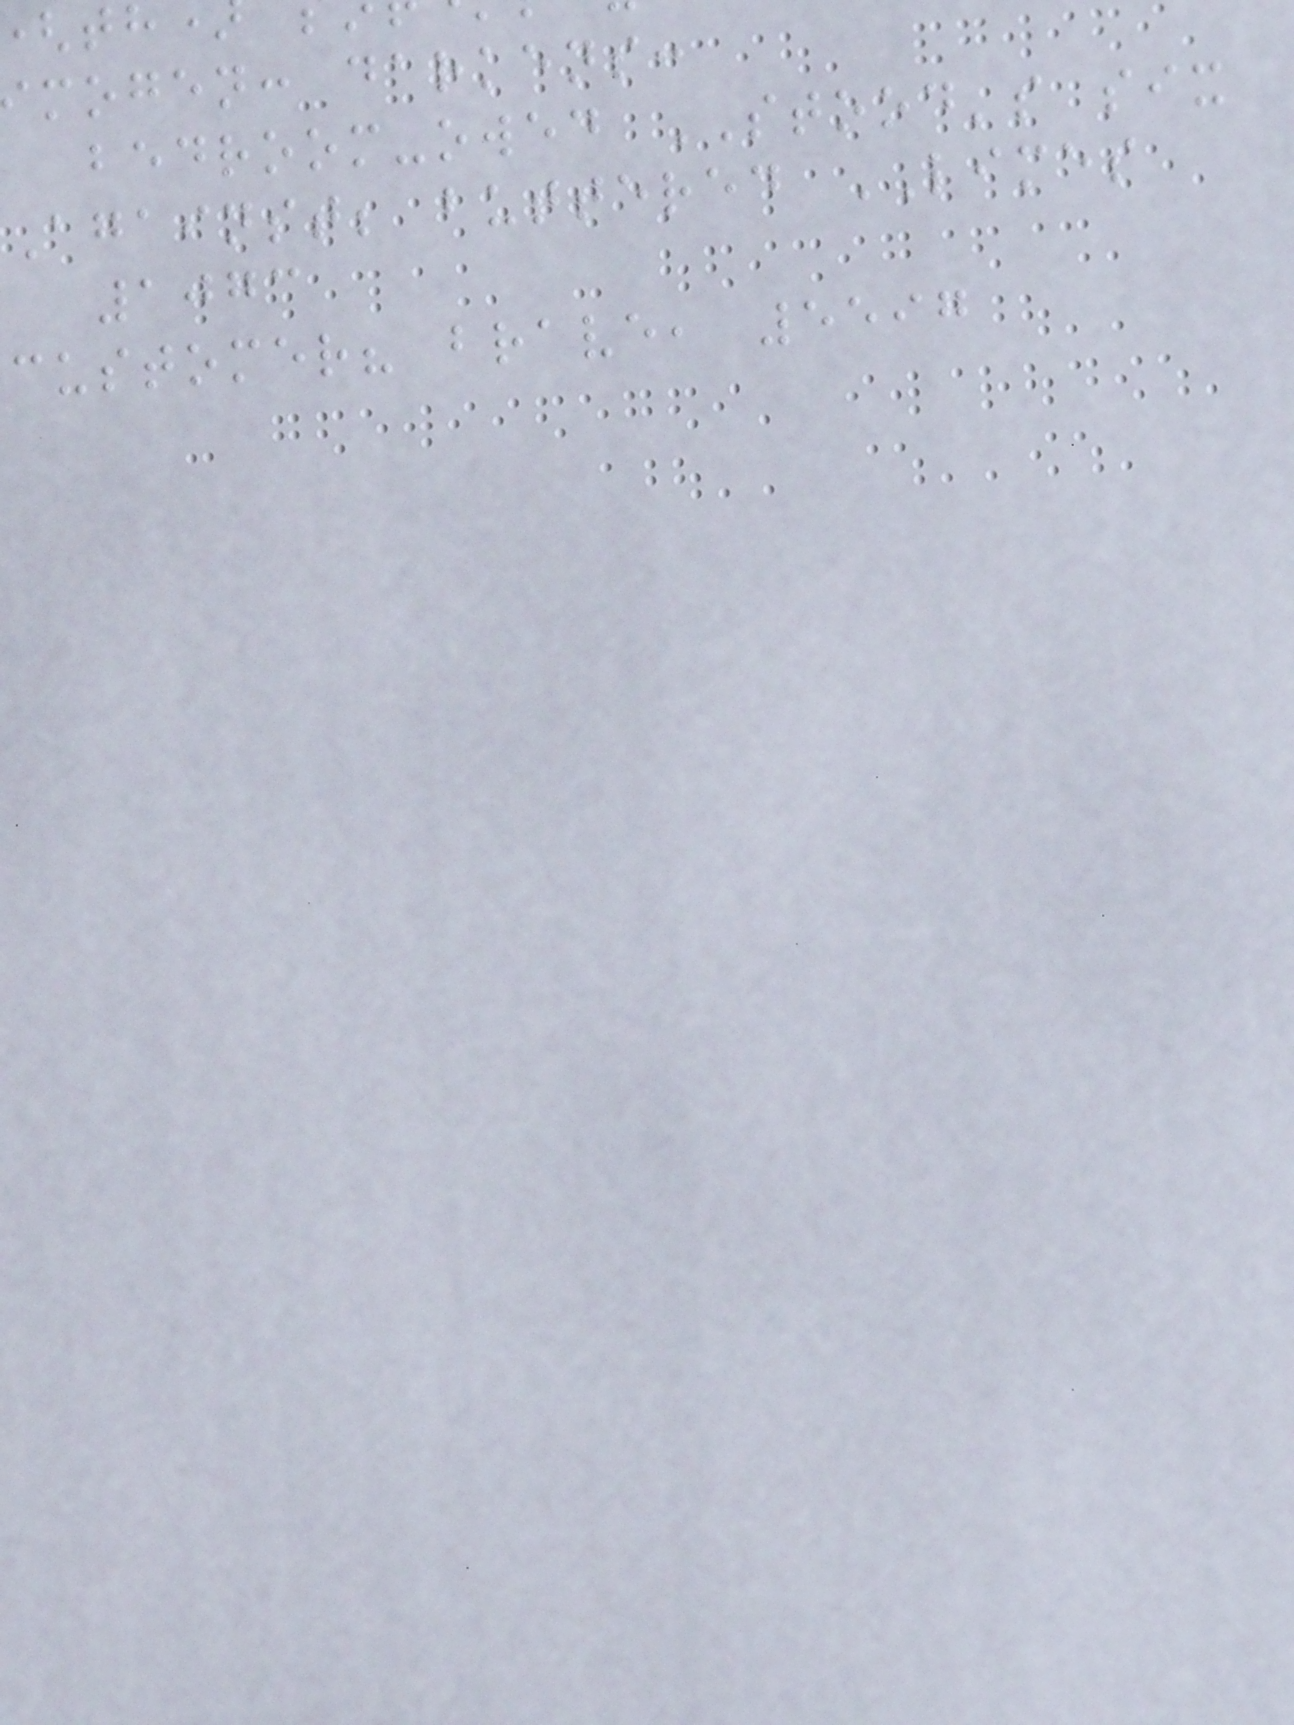mogen: darkens:
bedroom-owed STOOD's six
Against; buttered LIMES
1073
customer? brave, 5597
